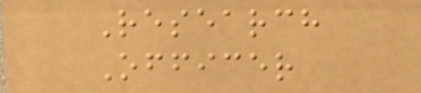Research
Officer
